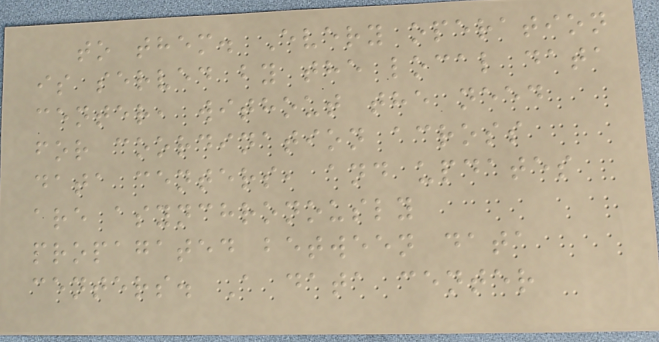to them. Every operation
is served by the local data
center, without the need
for coordination across
data centers, and updates
are asynchronously
propagated between data
centers. A data center
